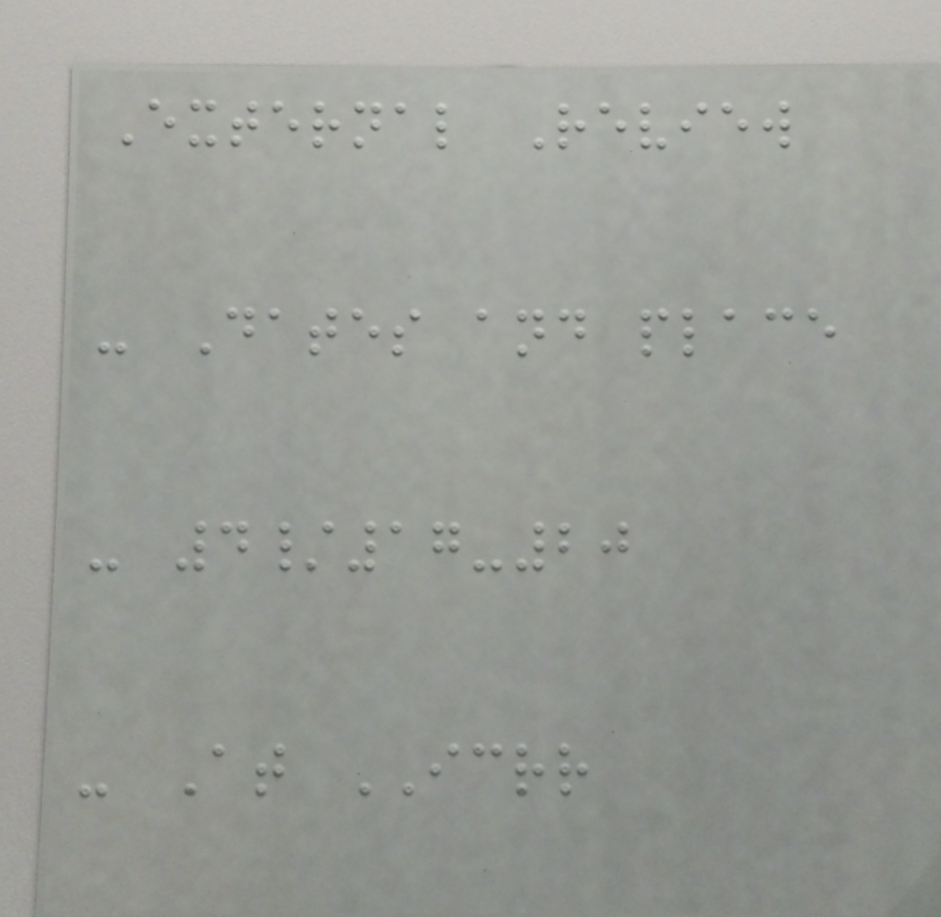External Review
- Dates and place
- 4/17-20
- At ICRR
